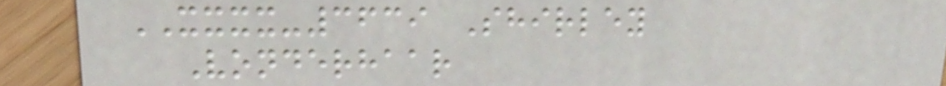XXXX-3639 Shirley
Vonderhaar
